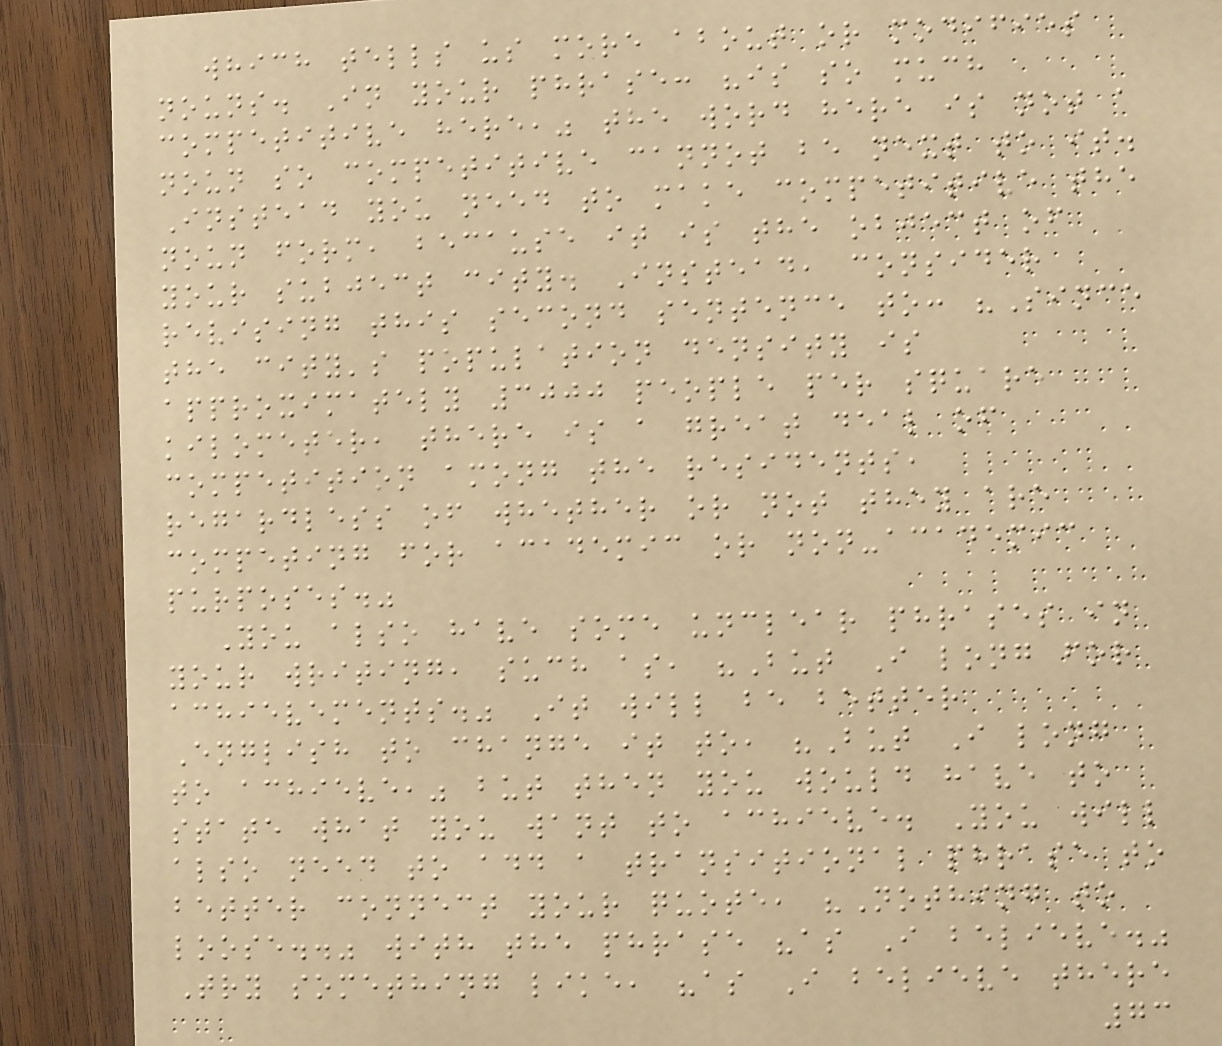which tells us more about or modifies
nouns. In your phrase: "is so much
competitive here," the word here is not a
noun so competitive cannot be next to it.
Instead you need to make competitive the
noun form, because it is the object of
your subject city. Instead, consider
revising this second sentence to: "Since
the city's population density is
approximately 3000 people per square
kilometer, there is a great deal of
competition among the residents,
regardless of whether or not they are
competing for academic or non-academic
purposes."
You also have some unclear phrases in
your writing, such as, "But I long for
achievements." It will be better
English to change it to, "But I long
to achieve," but then you would have to
state what you want to achieve. You will
also need to add a transitional phrase to
better connect your quote, "Nothing to
loose.." with the phrase "as I believe."
Try something like, "as I believe there
73
